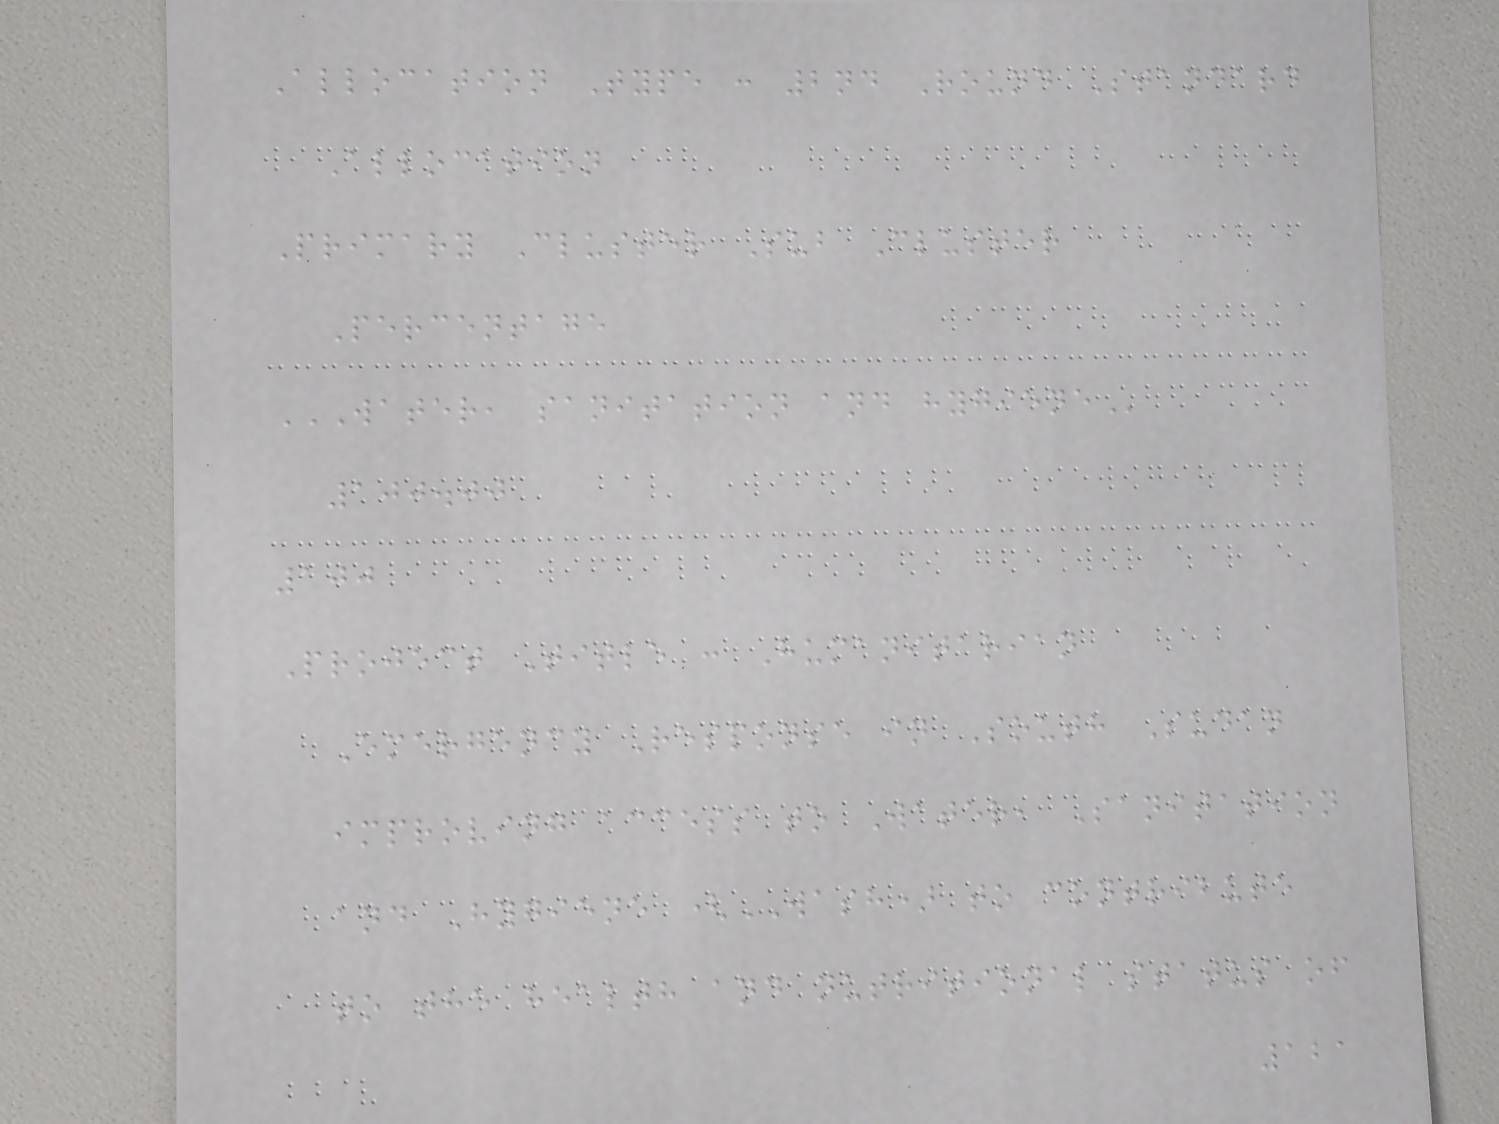Allocation Type : 2nd Round Standard
Allocation
Primary Cluster Sub Cluster
Percentage
WATER, SANITATION AND HYGIENE
100.00
100
Project Title : Humanitarian
Emergency Response in South Sudan
improving access to Water, Sanitation
and Hygiene (WASH) to contribute
to the health and nutritional status of
121
